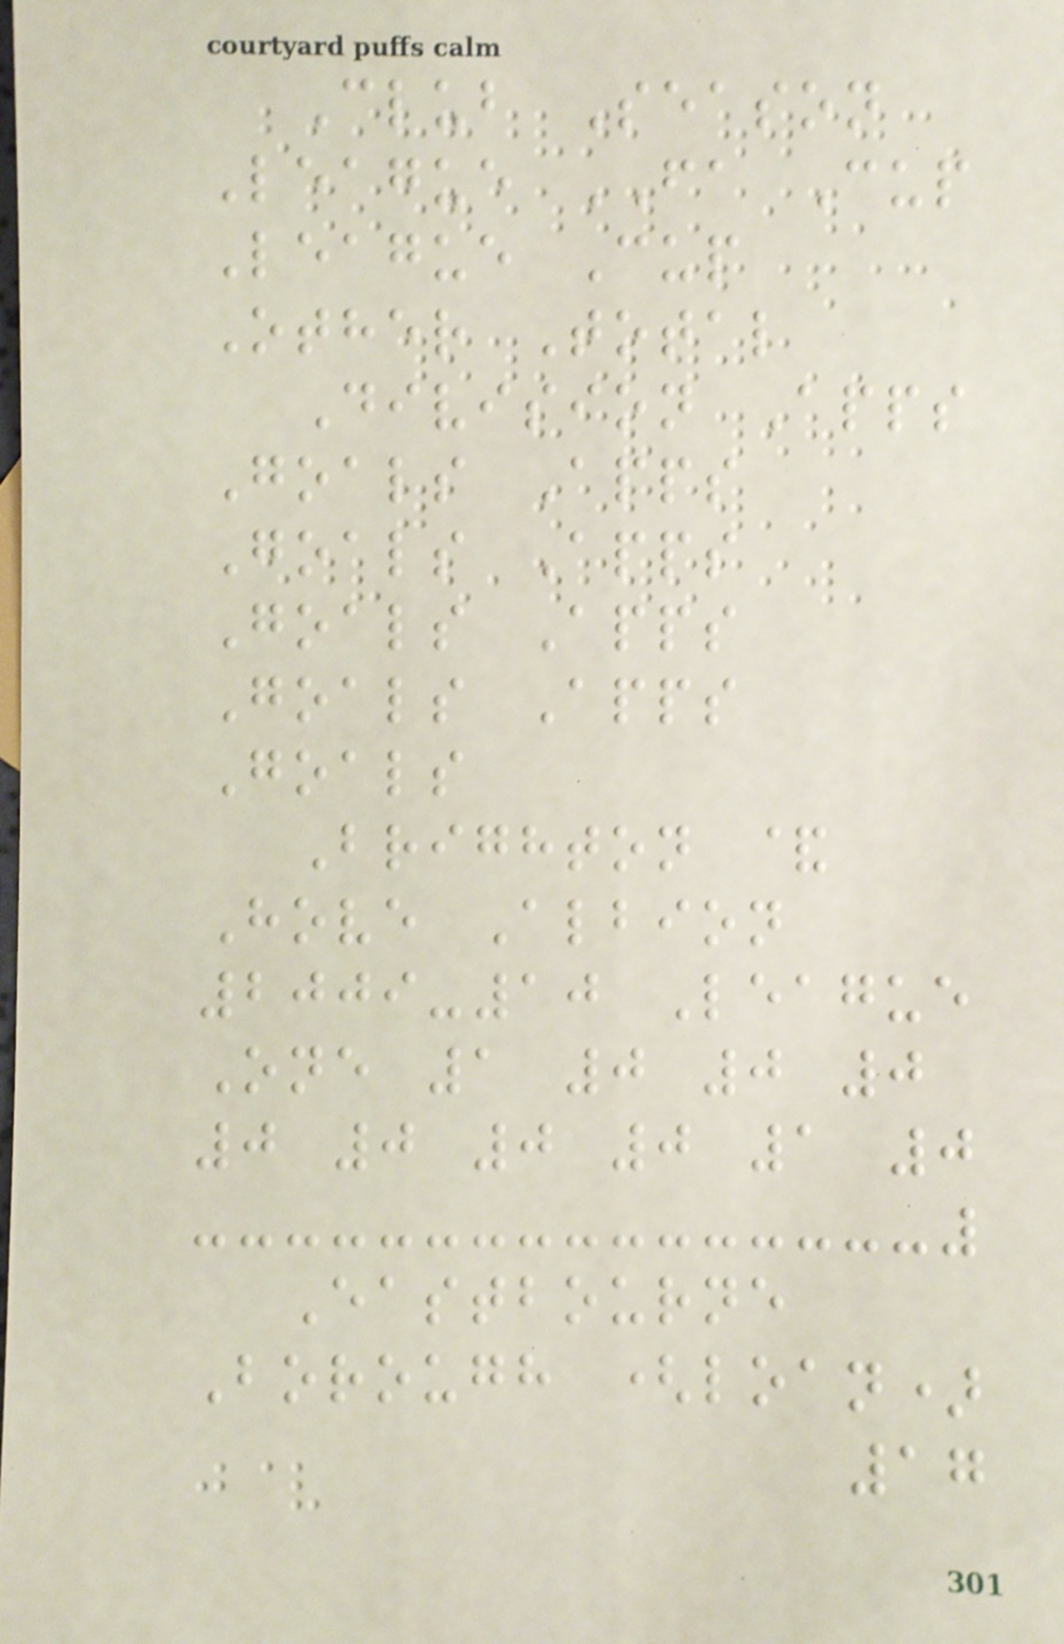Club Season
League FA Cup
League Cup
Other Total
Division Apps
Goals Apps
Goals Apps
Goals Apps
Goals Apps
Goals
Brighton &
Hove Albion
2009-10 League
One 1 0 0 0
0 0 0 0 1 0
Eastbourne
Borough (loan)
17
